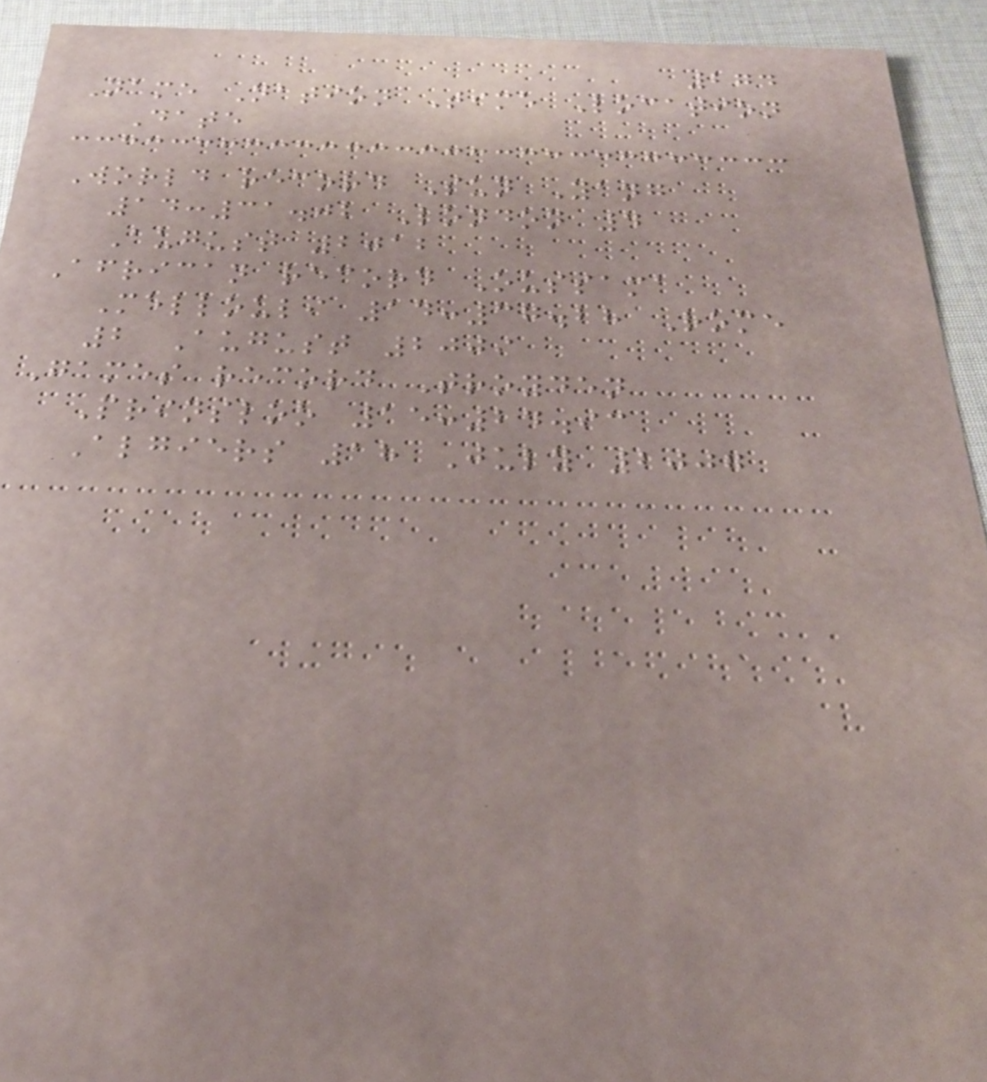274
Name Nation Time Location
Date
World record Sun Yang
14:31.02 London 4
August 2012
African record Oussama
Mellouli 14:37.28 Rome
2 August 2009
Games record Troyden
Prinsloo 15:24.93
Algiers 18 July 2007
